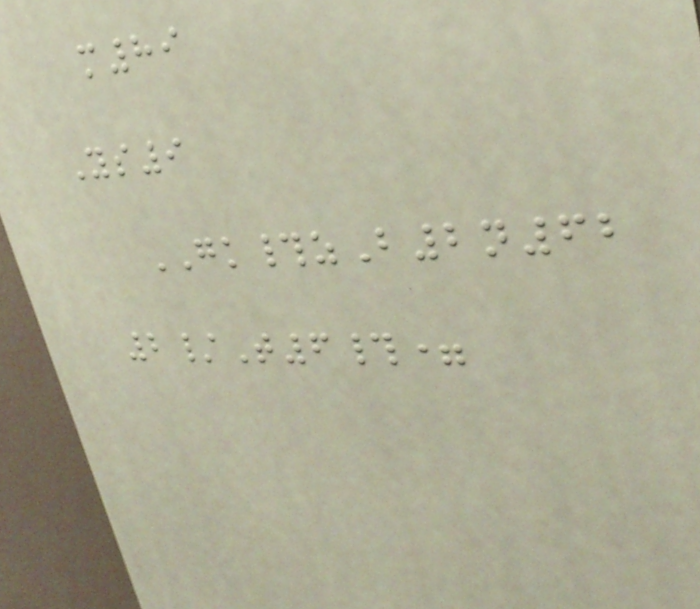m89
Ys9
GK#zB2n62
2/T6#=
